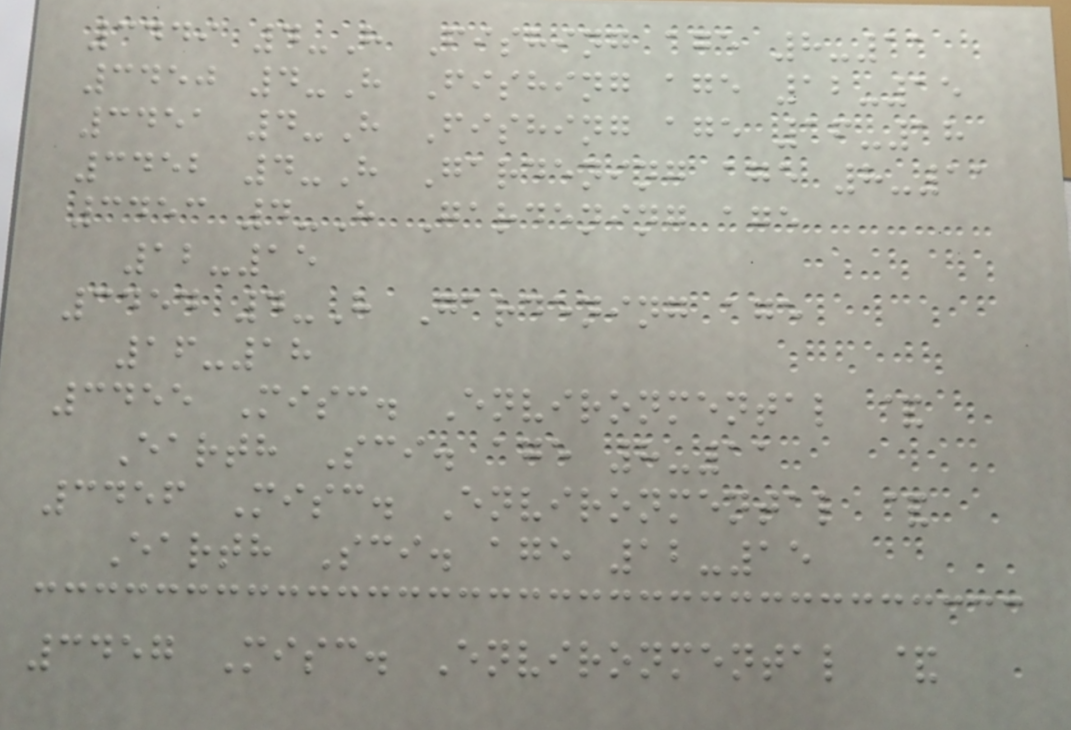3449 4-H Fishing age 8-11
3450 4-H Fishing age 12-15
3451 4-H Fishing age 16-18
3452 4-H Gardening age 8-11
3453 4-H Gardening age
12-15
3454 4-H Gardening age
16-18
3455 Misc. Environmental &
Earth Sci. age 8-11
3456 Misc. Environmental &
Earth Sci. age 12-15
3457 Misc. Environmental &
